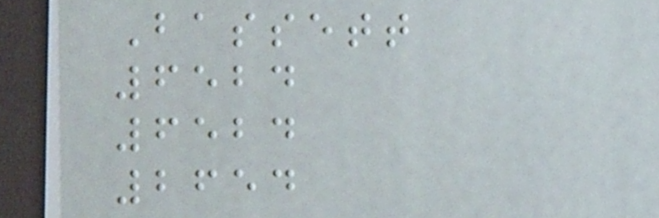Bassett
6524
6524
2654
